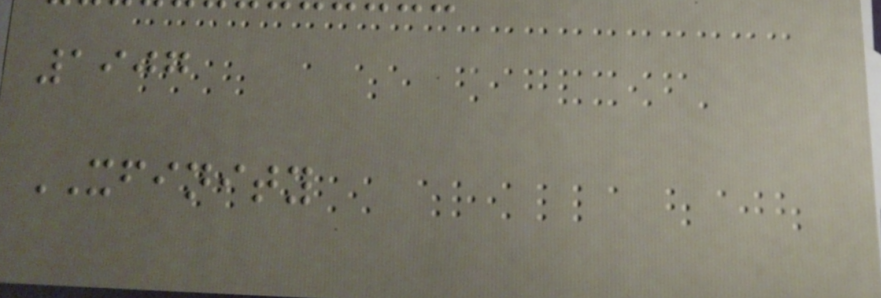1907
XFINITY
